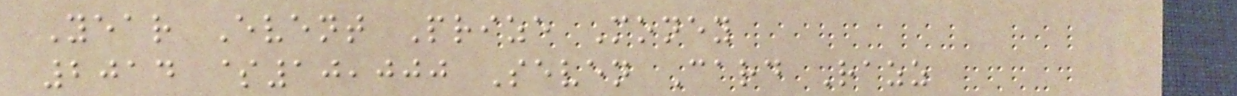Year Event Prize Money
2014 $10,000 Seven Card Razz
